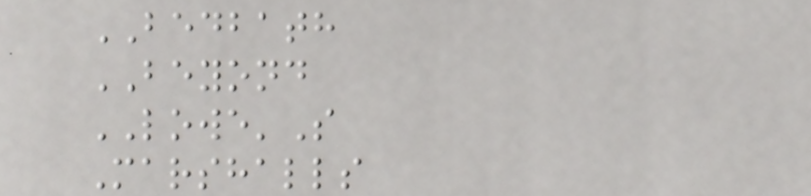BEDBATH
BEYOND
LOWE'S
Marshalls
